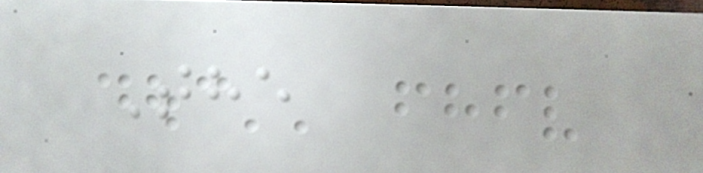The
